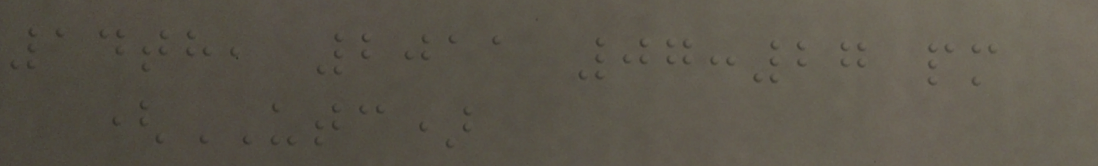14th, 2011 07:27 pm
(UTC)
